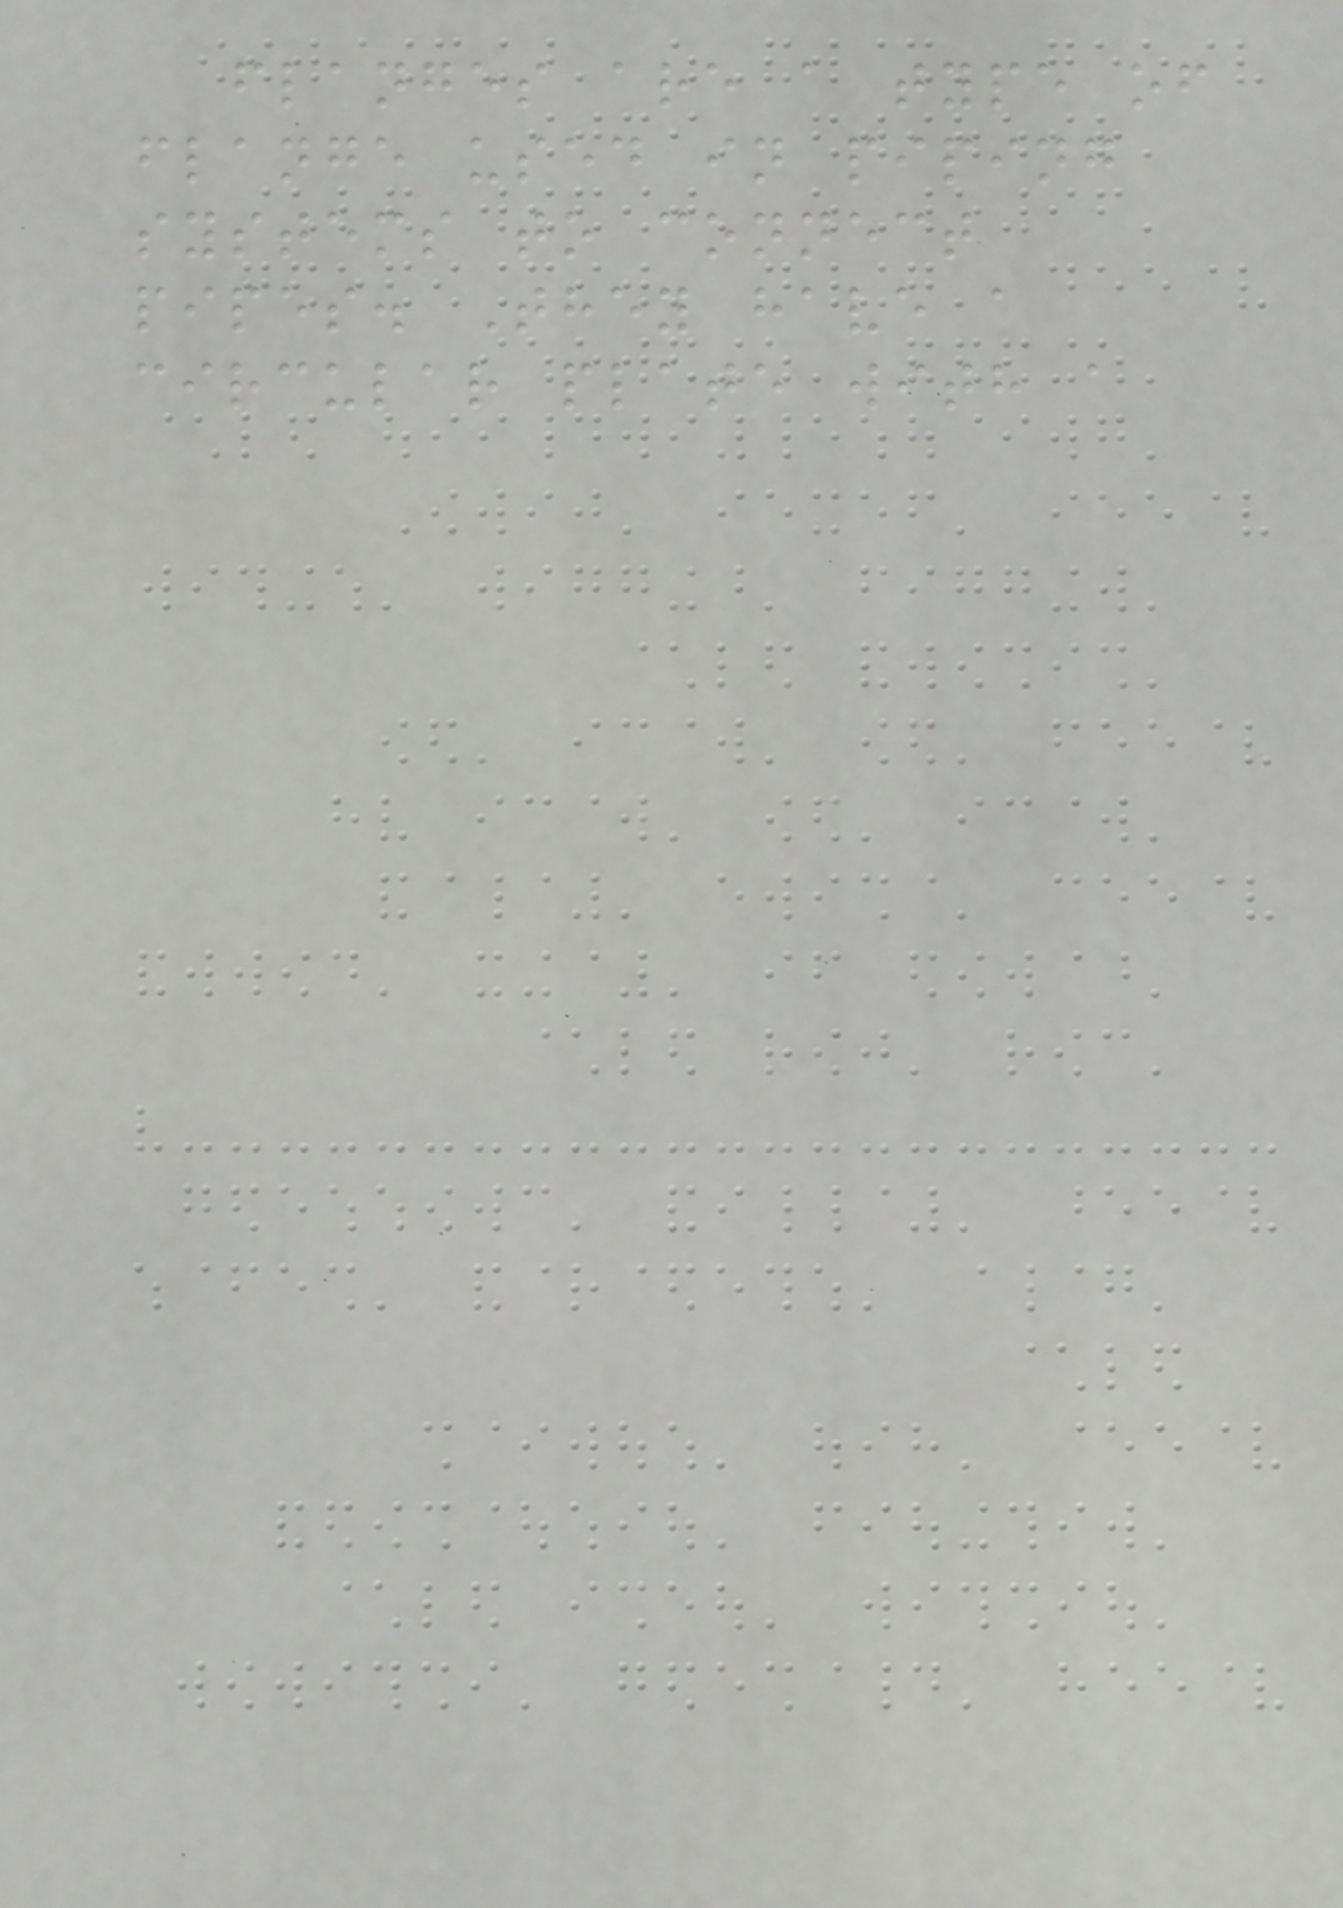flanges are a type of
flange used in piping
systems to connect
pipes. They have a
circular plate with a
